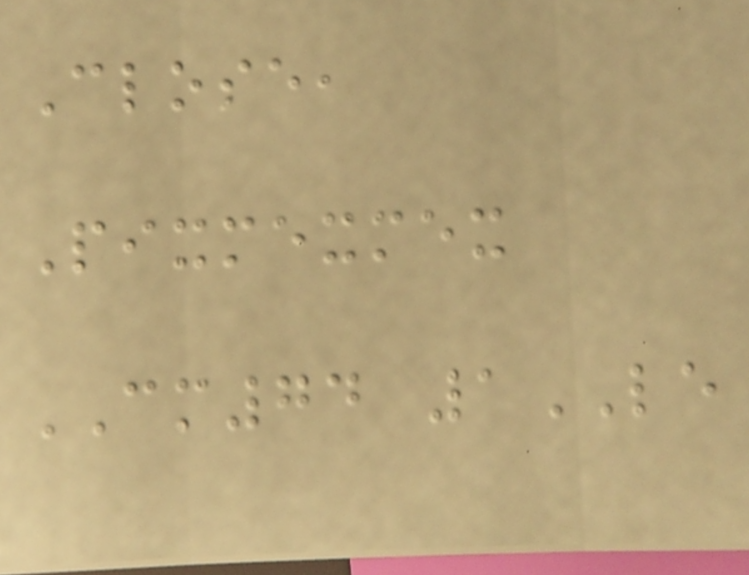Close,
Pixmexmex
CM74 1LE
